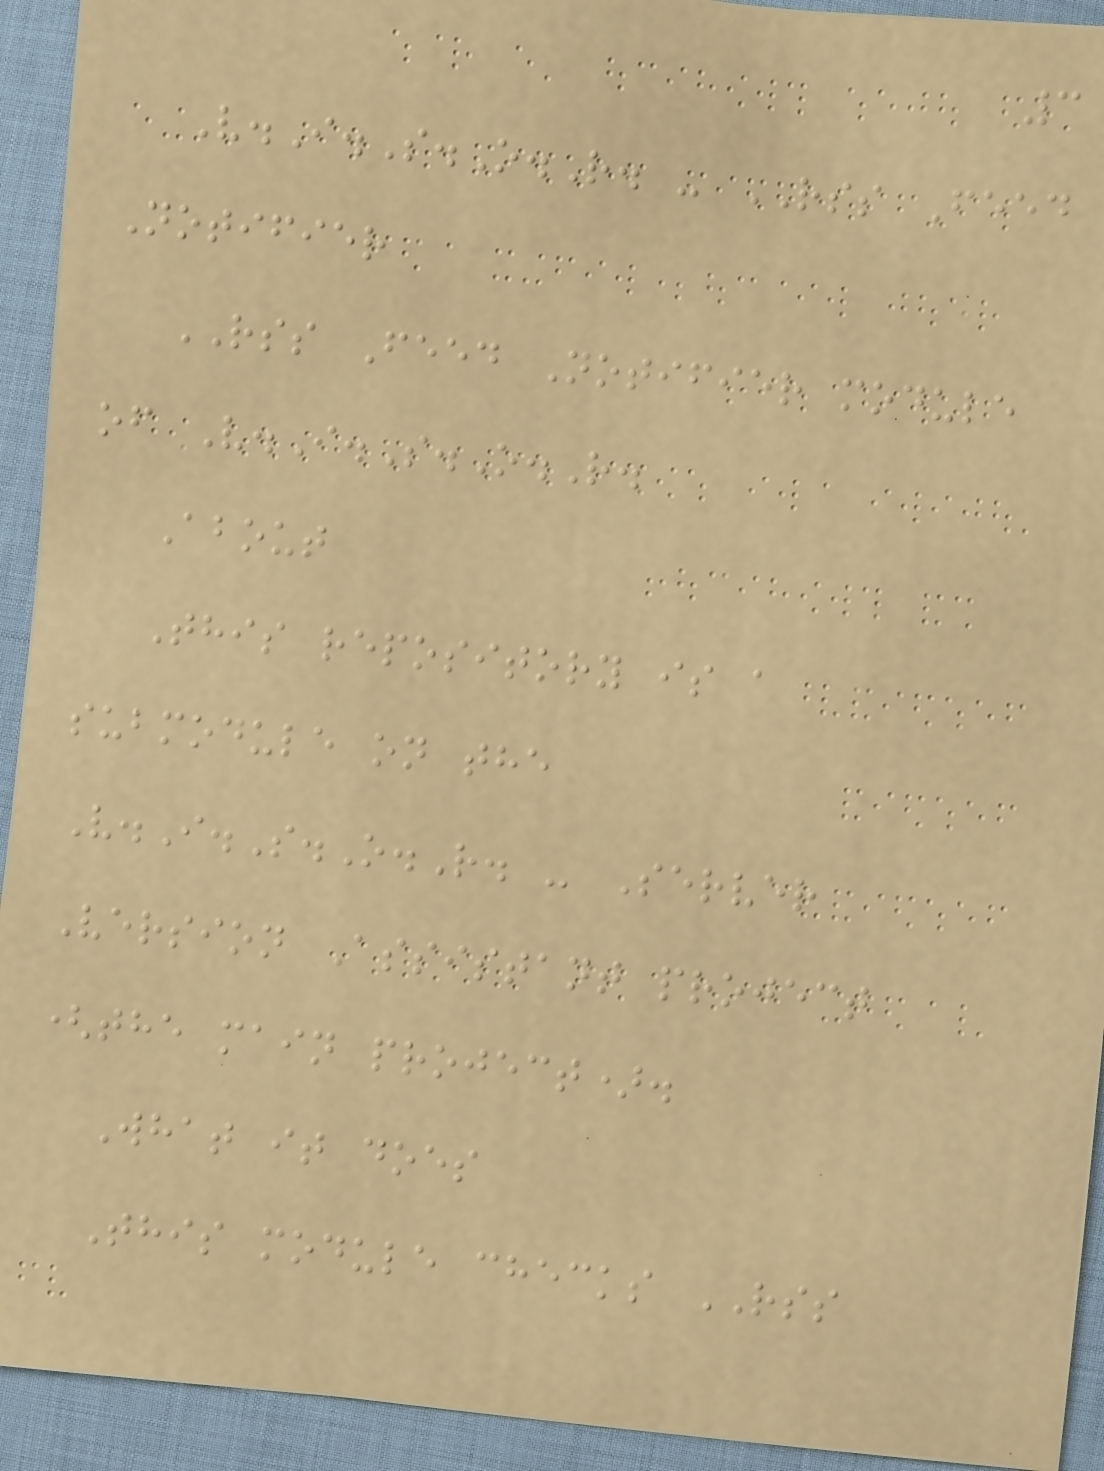3
V.I.S.O.R. - RSS Feed
Notifier
RSS Feed Notifier module
of V.I.S.O.R.
About
This repository is a
submodule on the
V.I.S.O.R. - Server
Version Assistant project
(the main project).
What it does
This module checks RSS
